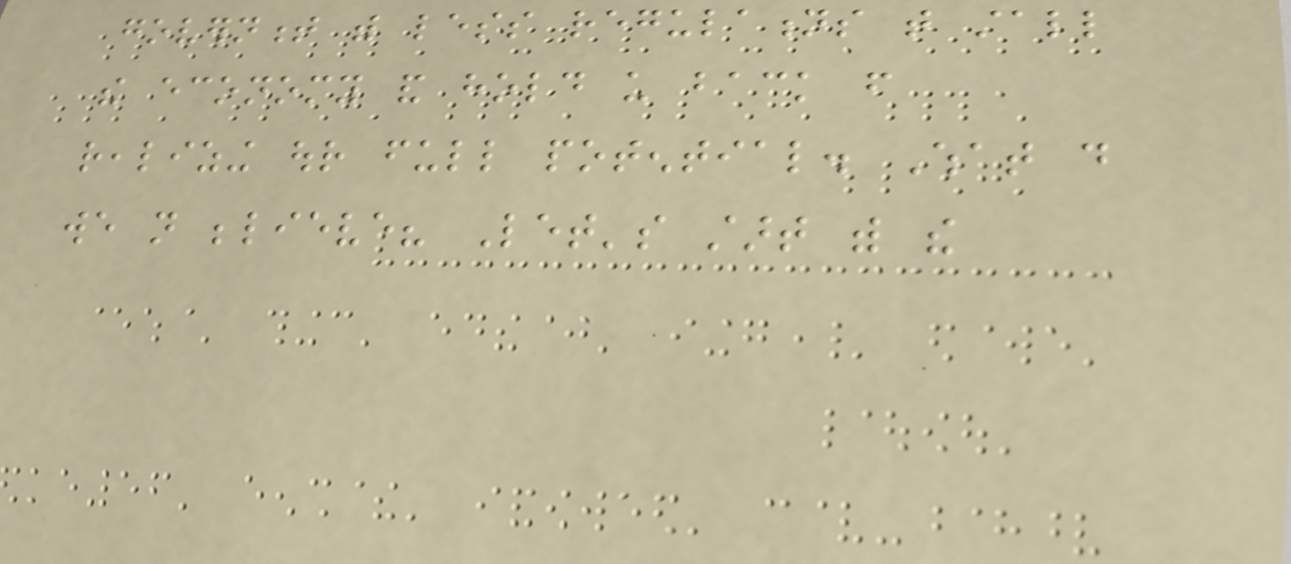government with less regulations that stall
the economy and hold us back from
realizing our full potential. What do
we not believe? Let's start with the
